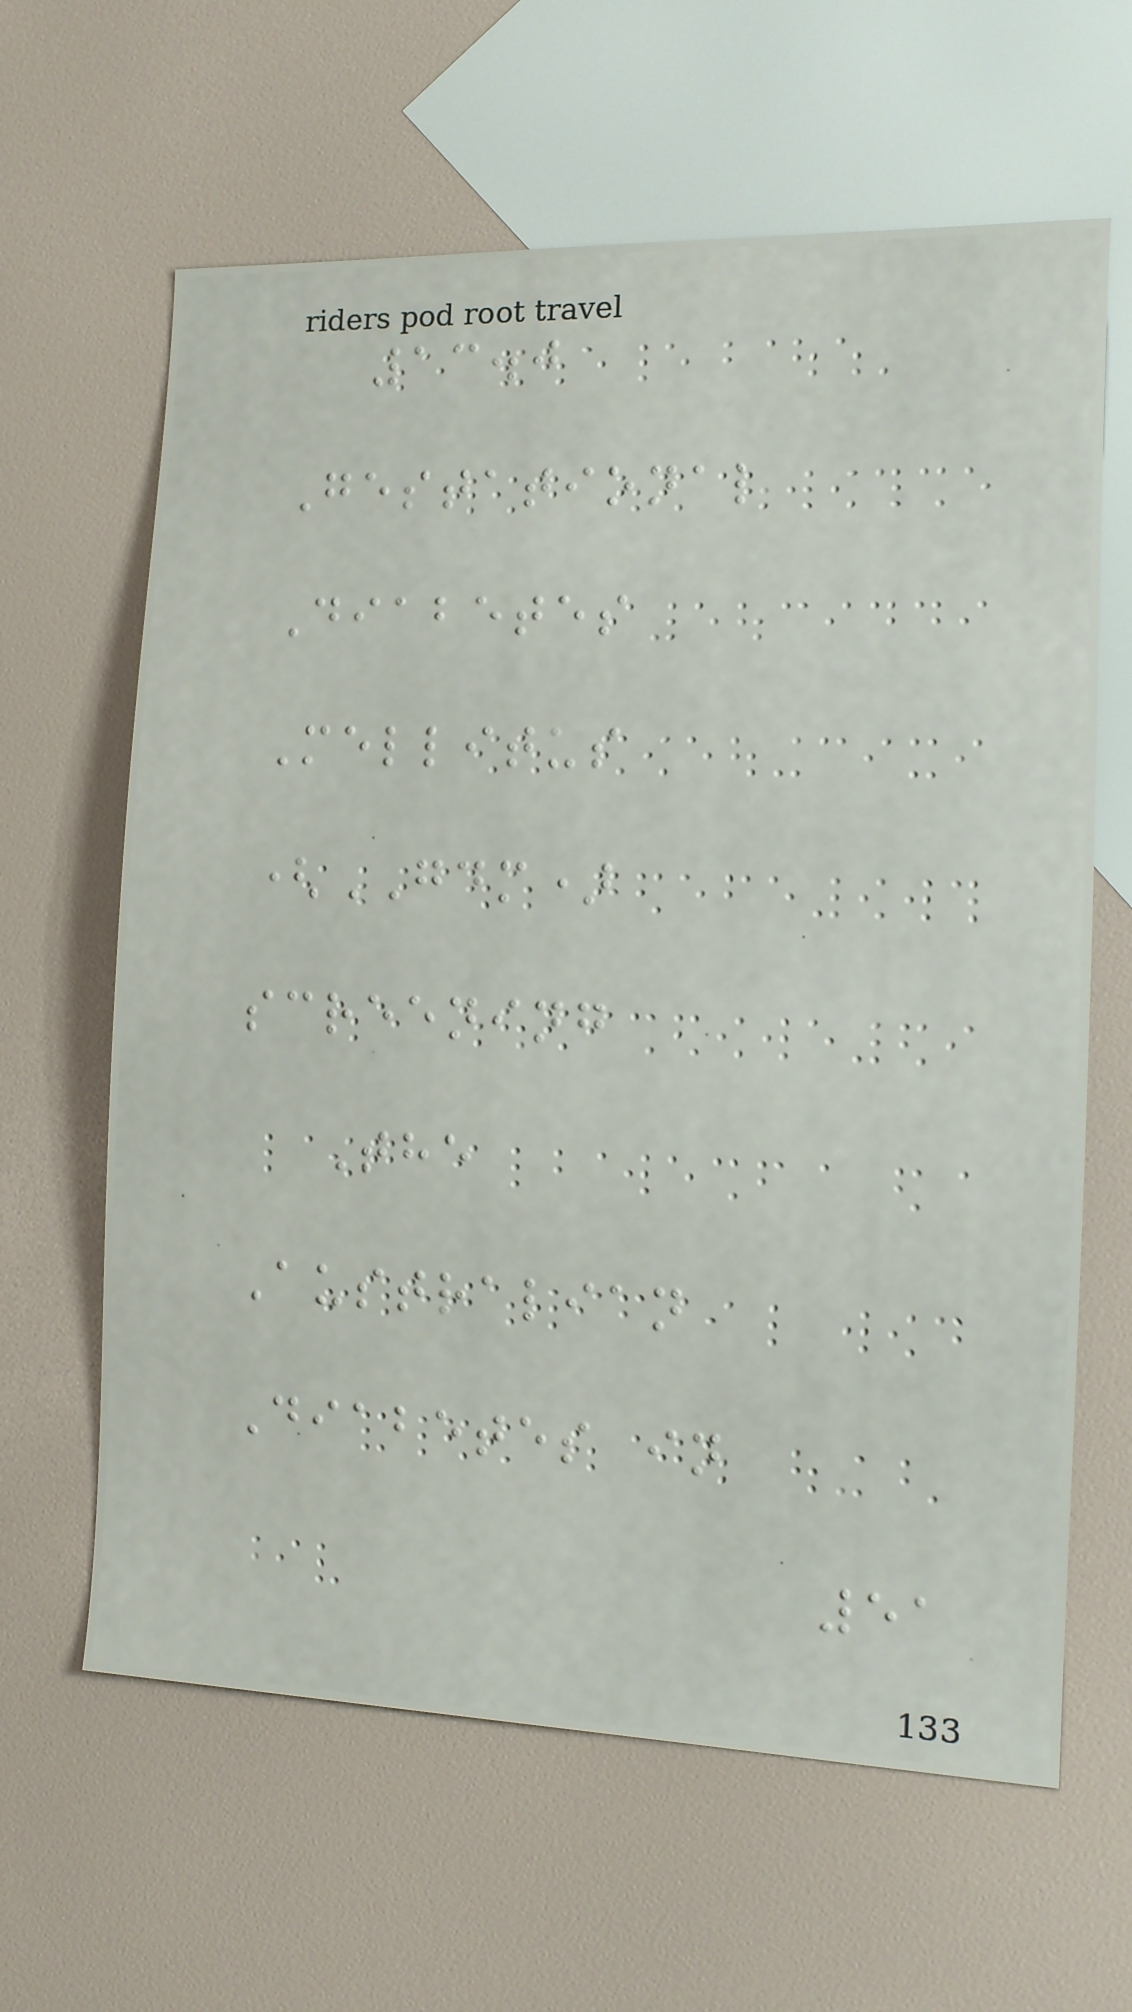13.0
Gestational
Diabetes
Mellitus
(GDM)
screening
The
Australian
Diabetes in
51
